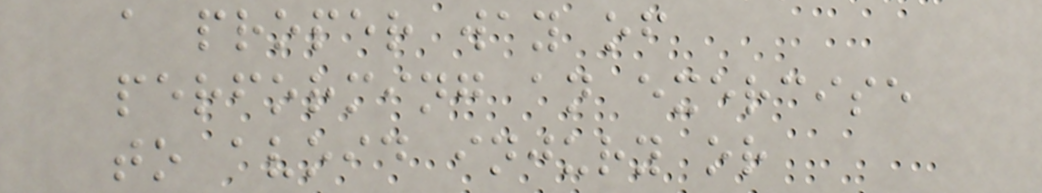a proper way of
performing an exercise
to avoid injury or
